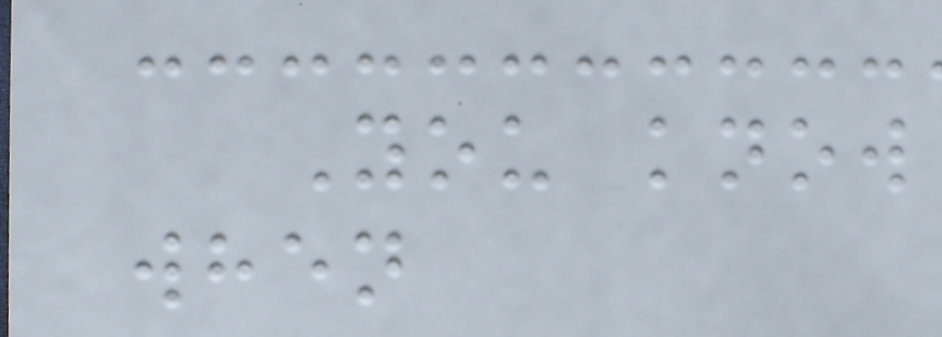You know
when
